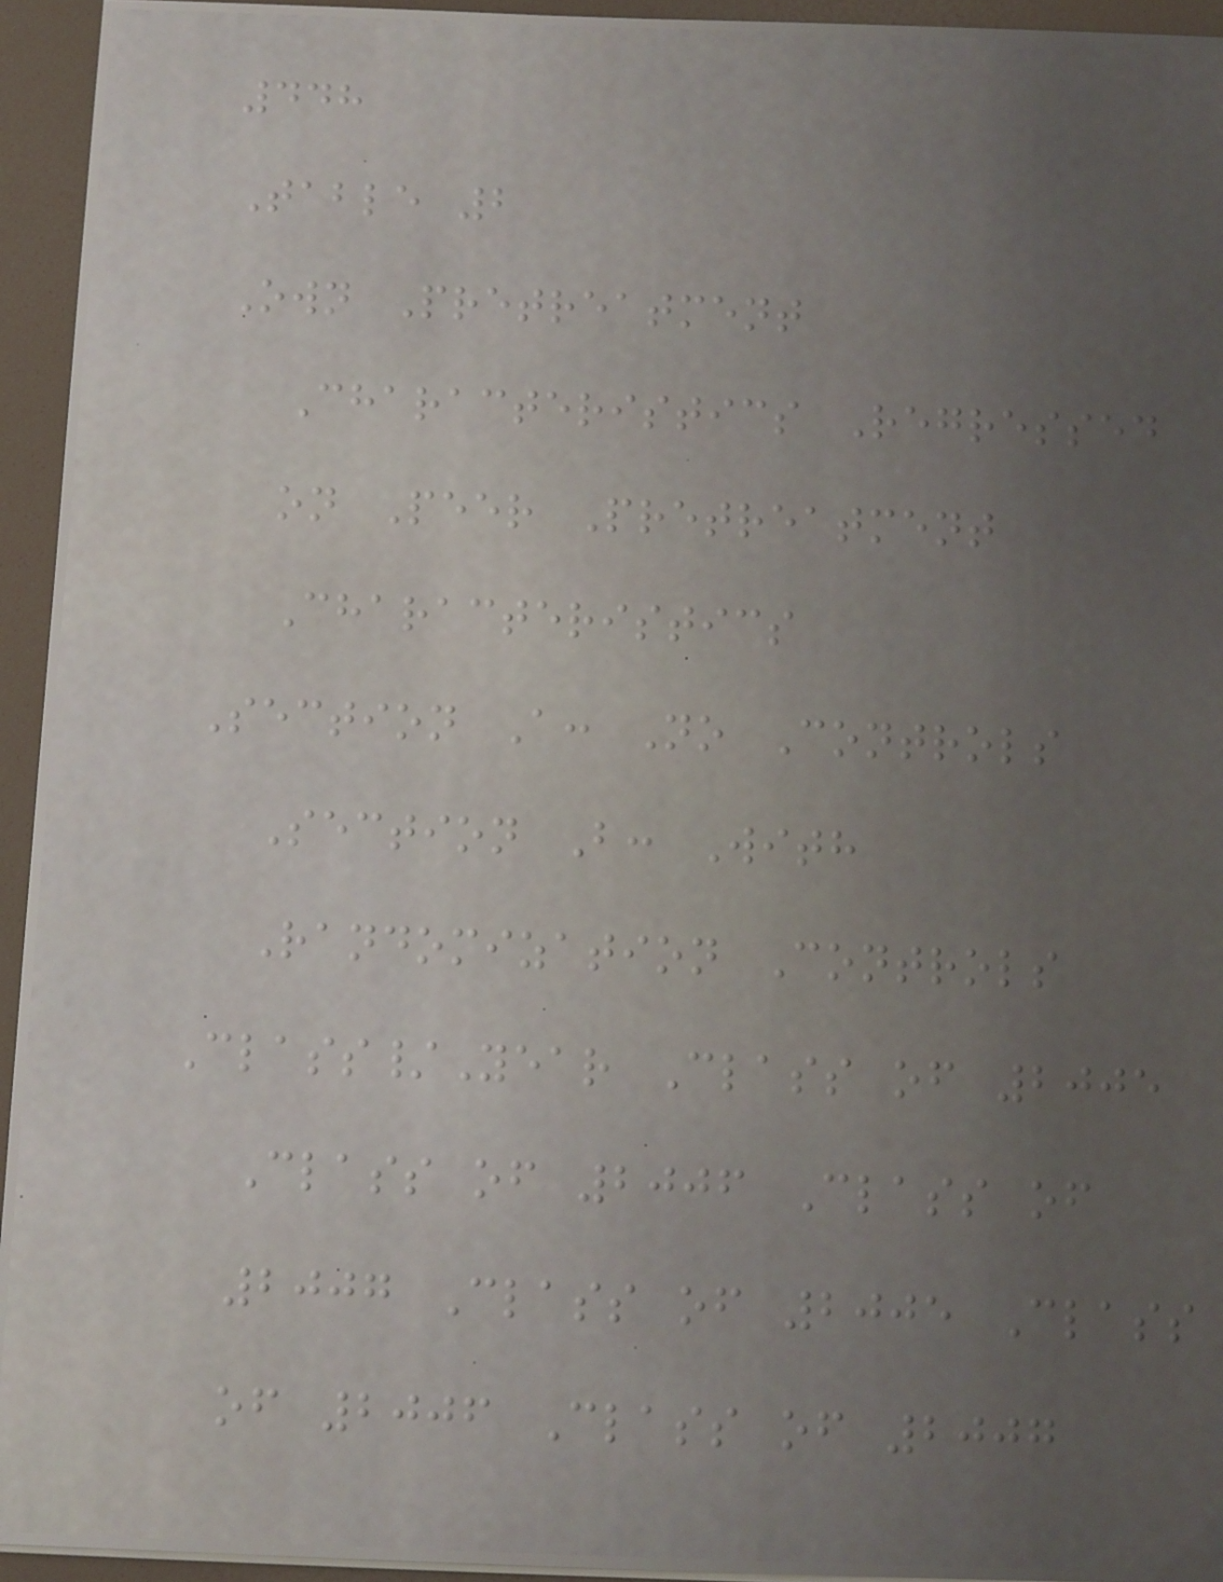448
Table 2
Own Pretreatment
Characteristics Regressed
on Peer Pretreatment
Characteristics
Section A: No Controls
Section B: With
Randomization Controls
Class/Year Class of 2005
Class of 2006 Class of
2007 Class of 2005 Class
of 2006 Class of 2007
